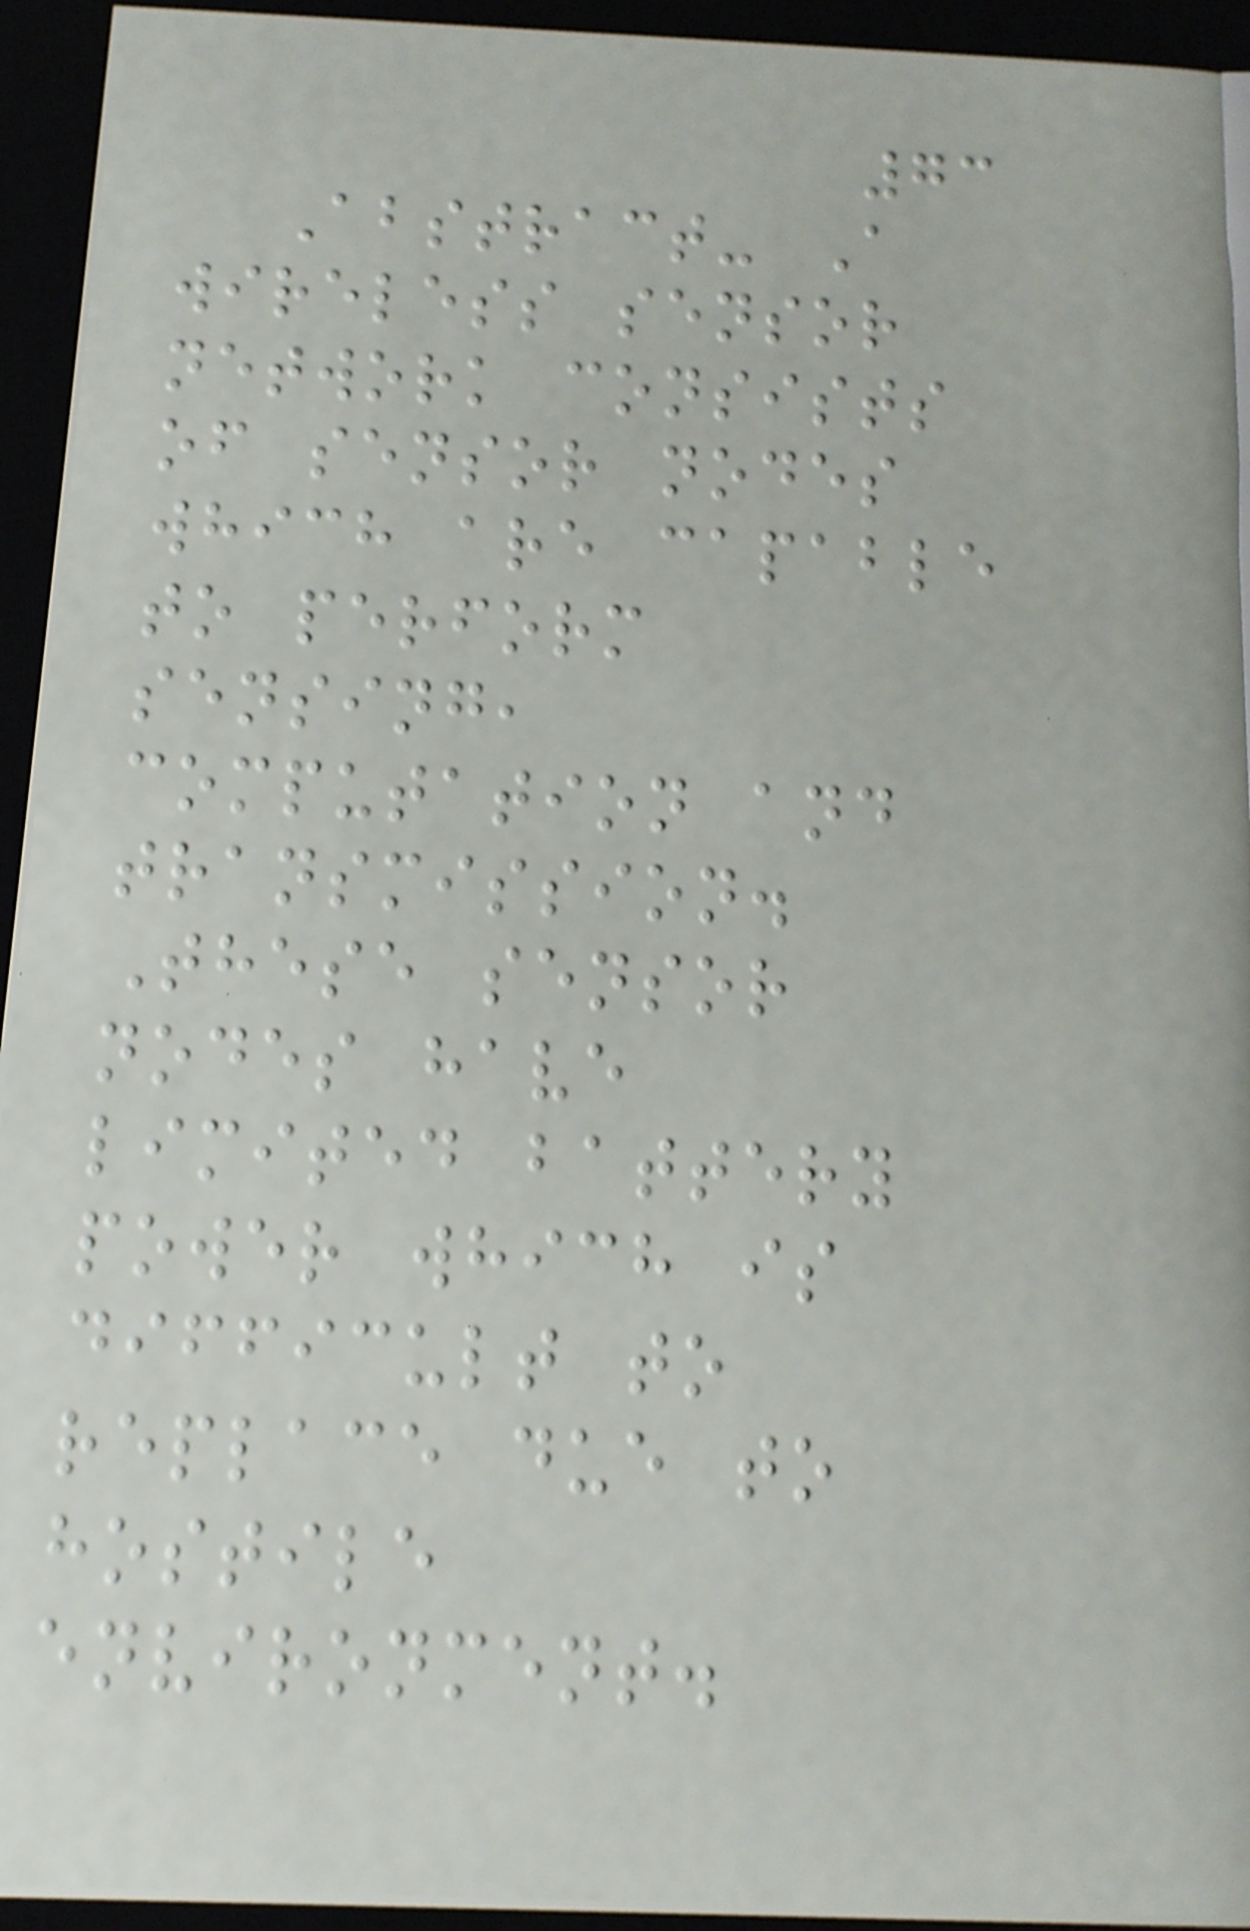73
Abstract- A
wireless sensor
network consists
of sensor nodes
which are capable
to perform
sensing,
computation and
transmission.
These sensor
nodes have
limited battery
power which is
difficult to
replace due to
hostile
environment.
